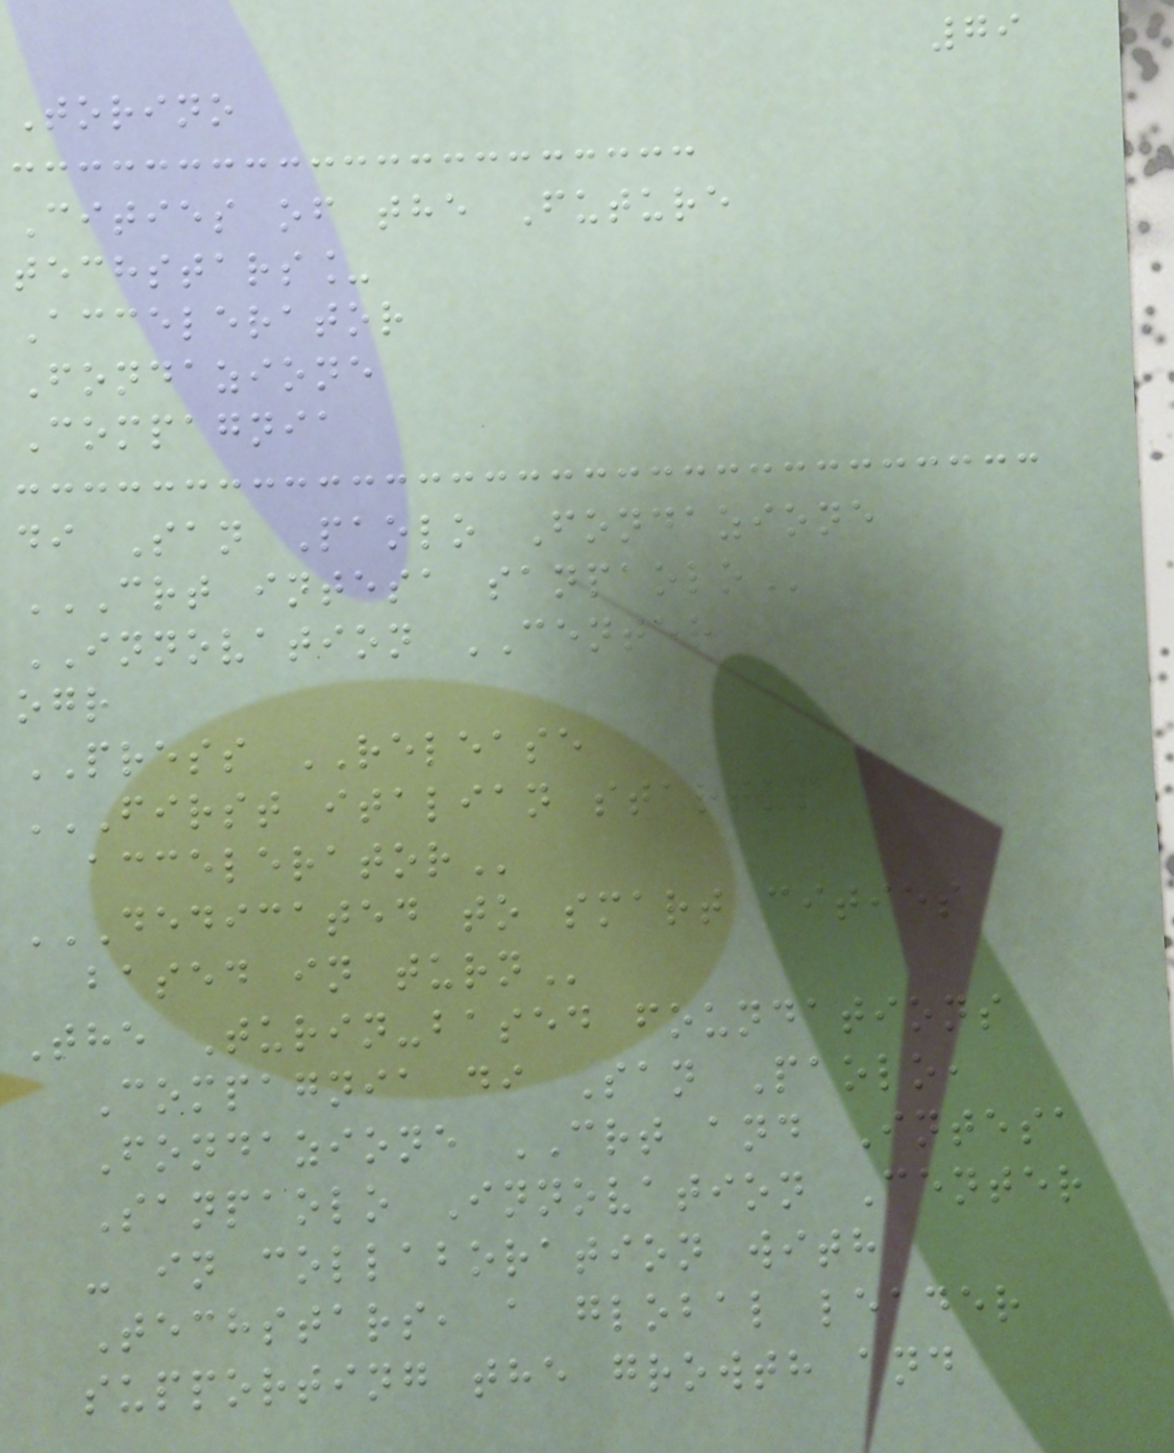79
Torino
Cities of the Future
techstars_
Accelerator
Fondazione
Compagnia
di San Paolo Fondazione
CRT INTESA SANPAOLO
INNOVATION CENTER
ogr
PRESS RELEASE
FIRST ITALIAN STARTUP
ACCELERATOR
DEDICATED TO SMART CITIES
BASED IN TURN
The Turin-based foundations
Compagnia di San Paolo,
Fondazione CRT and Intesa
Sanpaolo Innovation Center
- in collaboration with
Techstars, a global leader
supporting the growth and
